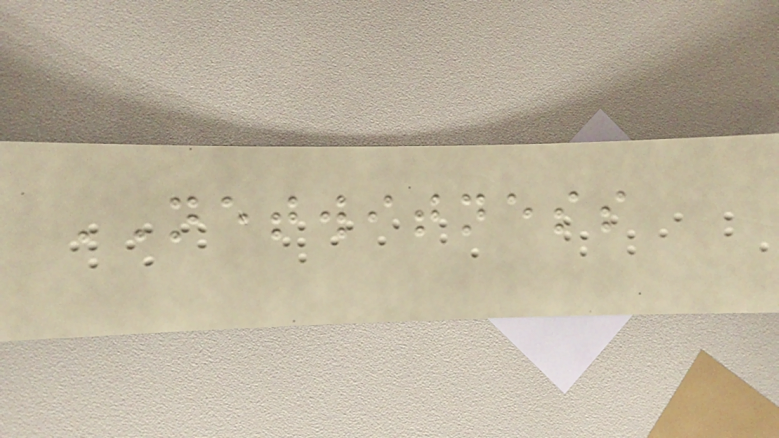NETWITNESS
